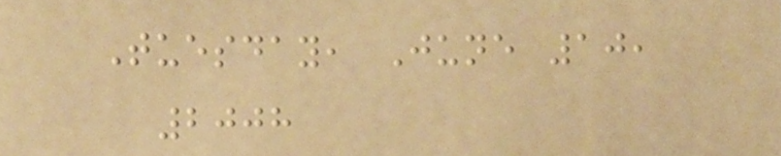Tuesday, June 10,
2008
